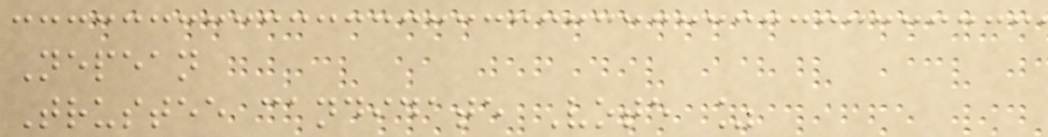Nepean
Trustee candidate Vote %
